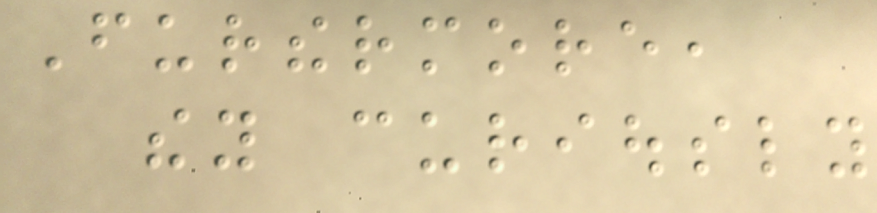Furthermore,
they curiously
